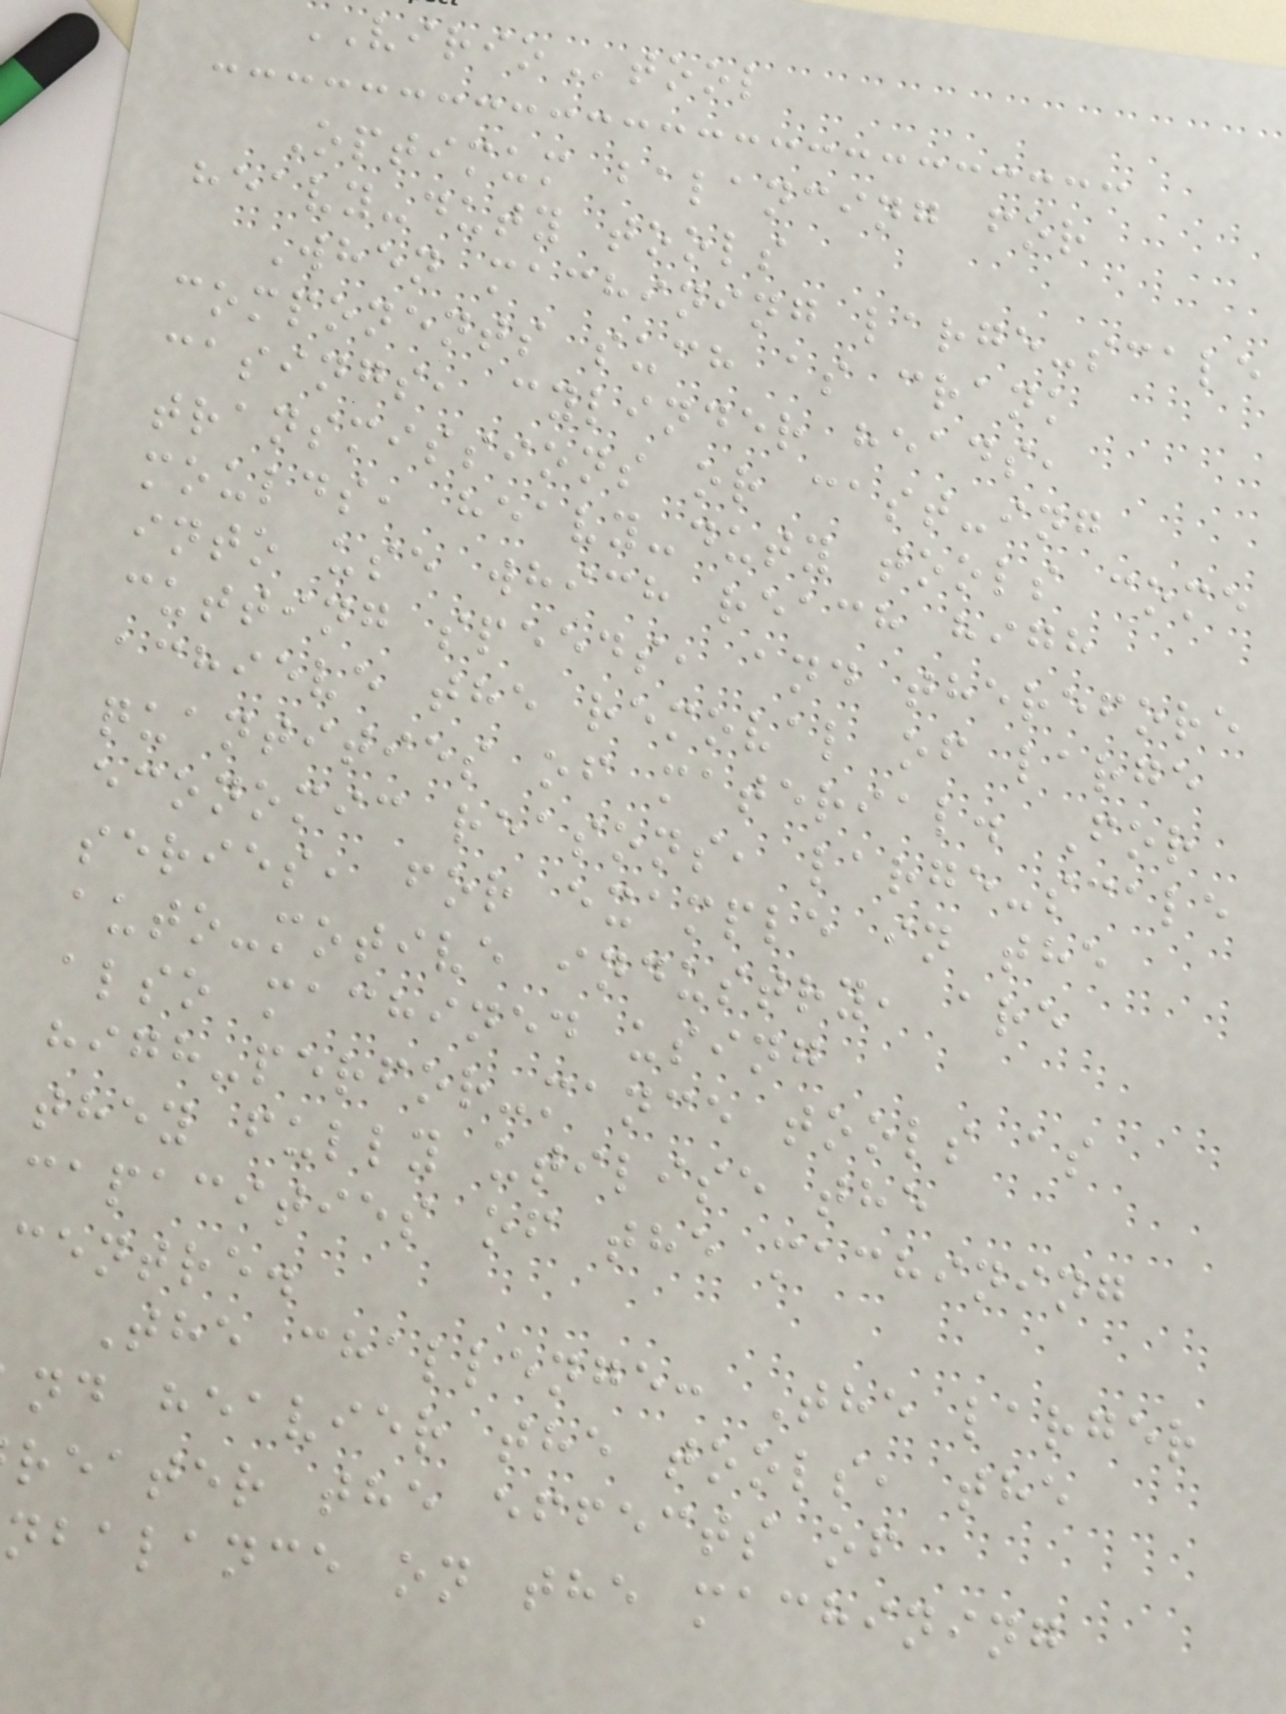VIRIOtool
Optimum balancing for
heavy-duty tools
When machining large-scale
components such as crank
casings, cylinder heads,
transmissions or cast-ing
moulds, heavy-duty tools come
into use which reach high
cutting speeds, and therefore
achieve the removal of large
quantities of material. For
economic reasons, large-scale
series, for example in the
auto-motive industry, are
also machined using
high-perfor-mance tools as
they fully utilise the
capacities of the machining
centre.
The challenge: The larger
nd heavier the tools, the
reater the effects of
nbalance on the machining
